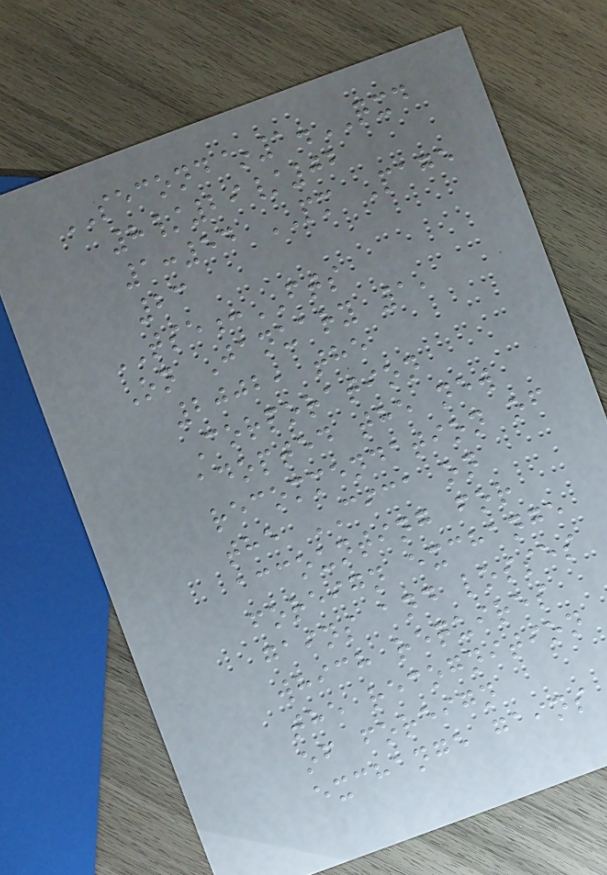SECOND~1.QXD
8/29/02
1:54 PM Page
23
TSE:FTS
On January 1,
2002, the
Corporation
adopted the new
recommendation of
the CICA on
accounting for
foreign exchange
gains and losses
which requires
the recognition
of foreign
exchange gains
